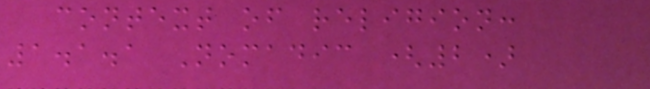context of religion:
1.1.1 Nomadic (2)
